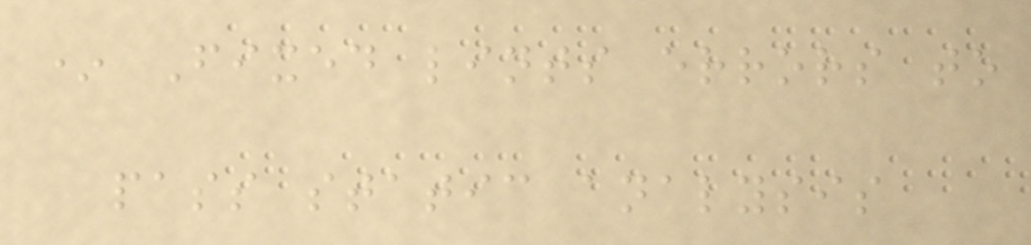* Fixed lints errors to
pass static analysis
